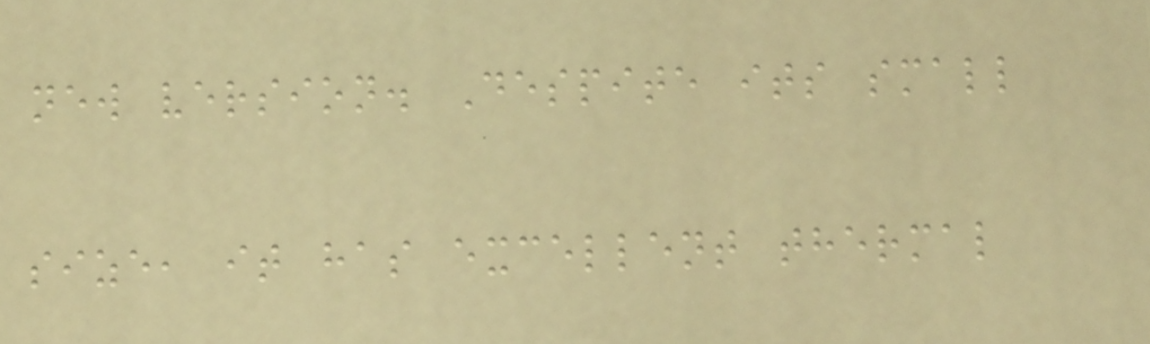new version. Despite its small
size, it has excellent thermal
